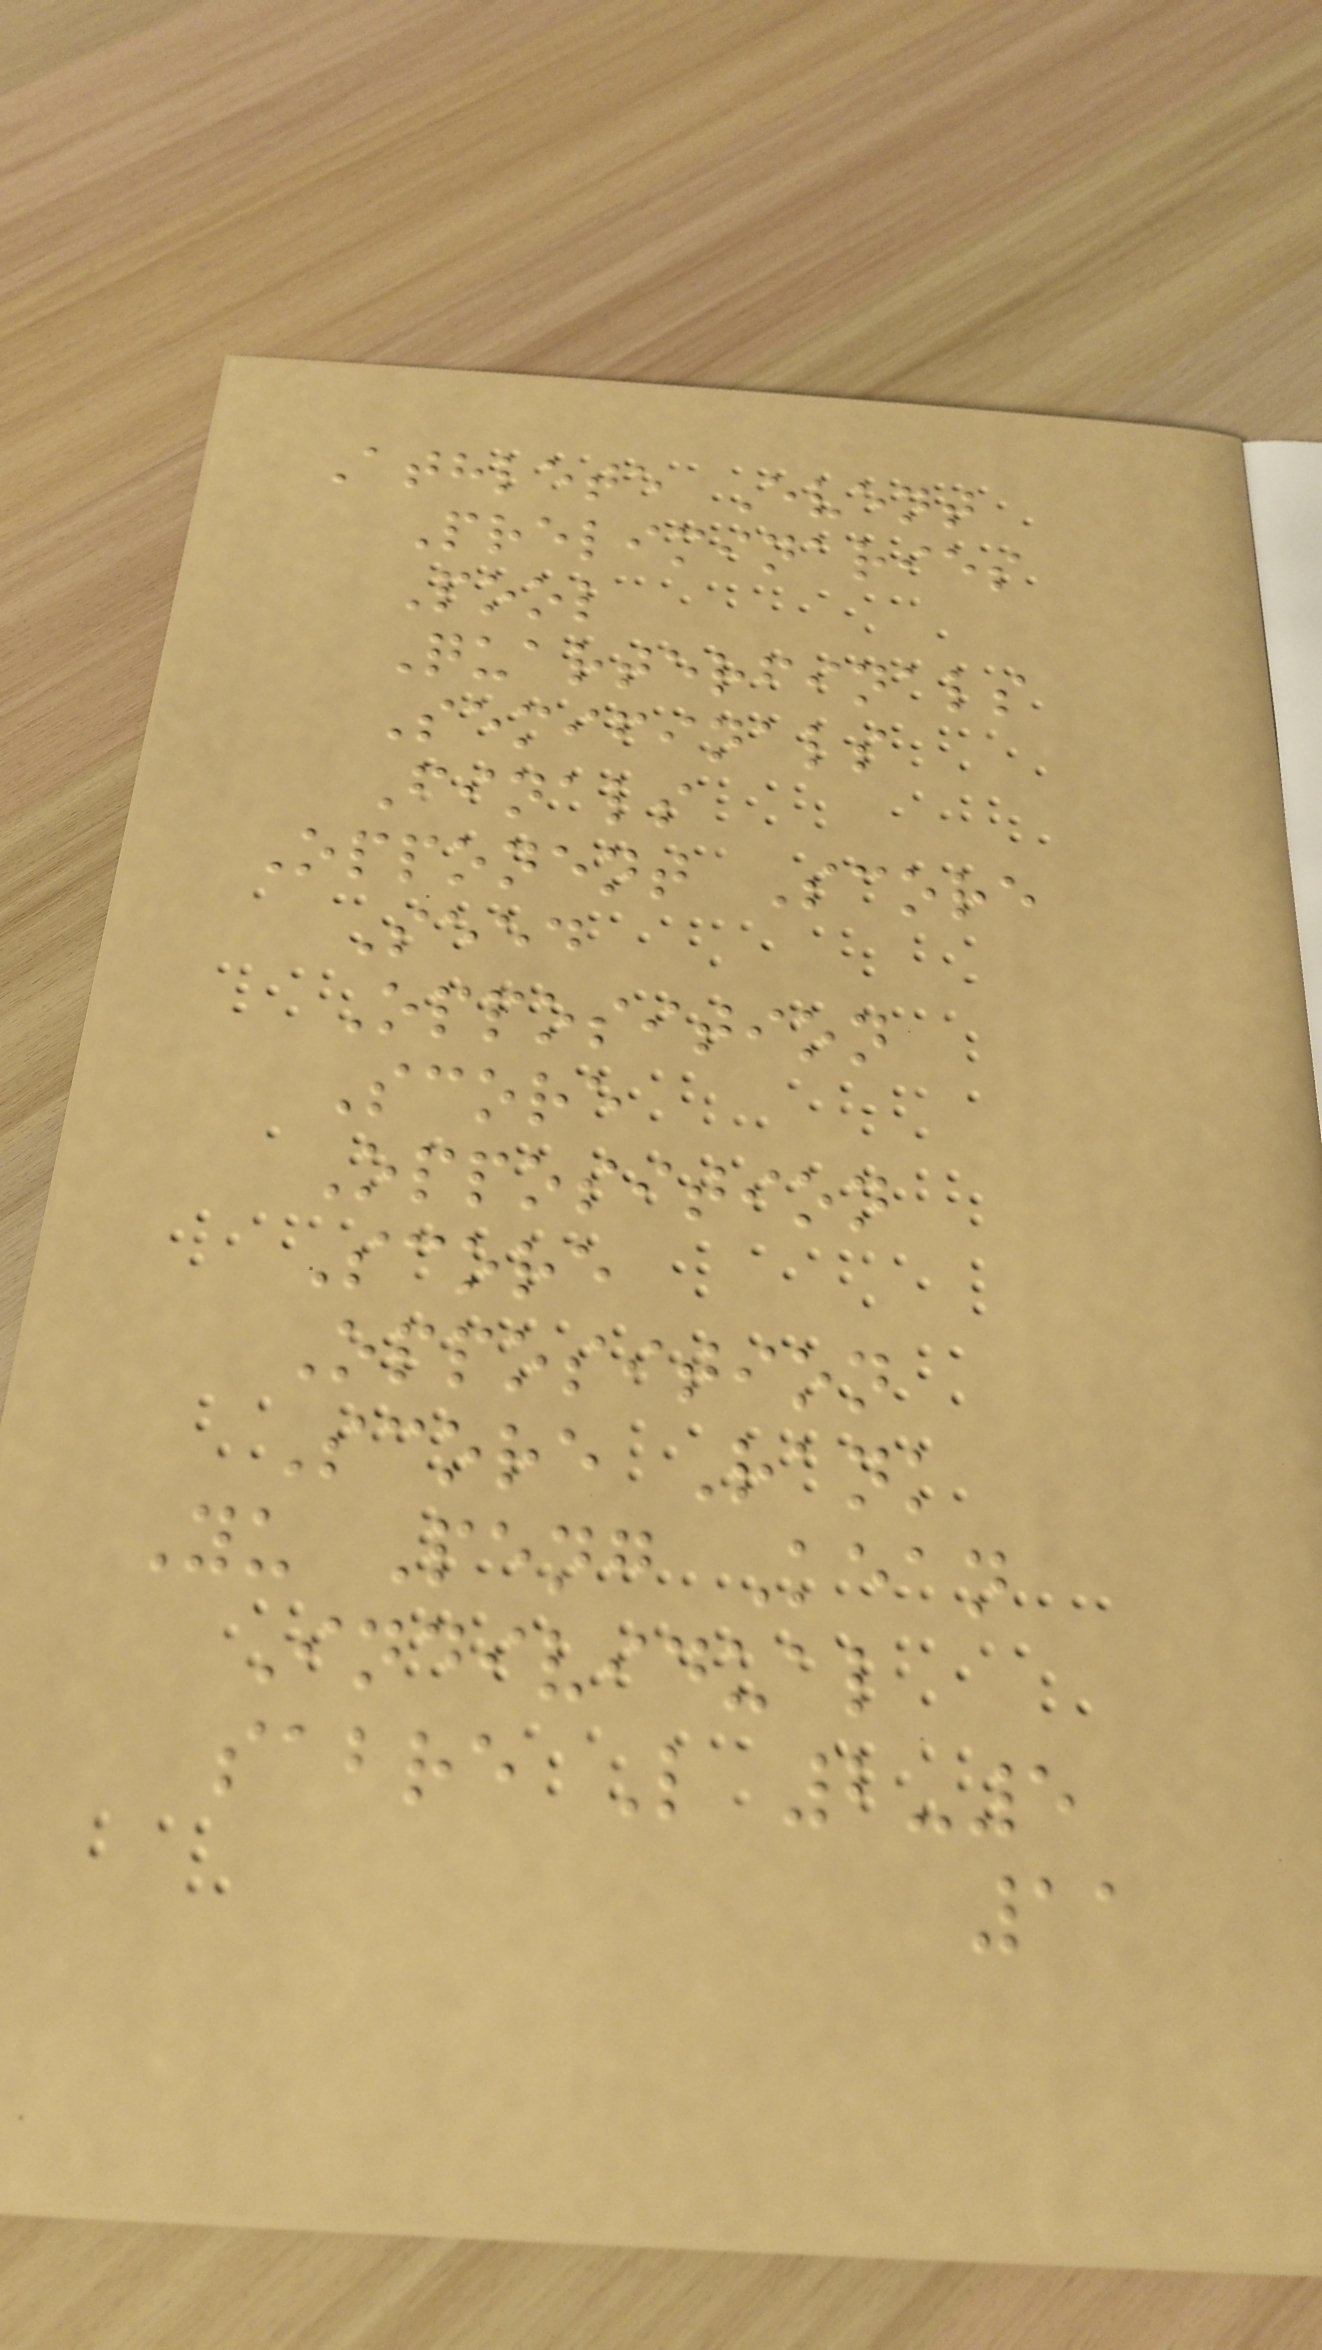Athlete Event
Preliminaries
Pool
Quarterfinals
Semifinals
Finals
Opponent Score
Seed
Opposition
Score
Opposition
Score
Opposition
Score Rank
Yu Peng Kean
Individual
sabre L 2-5
11
